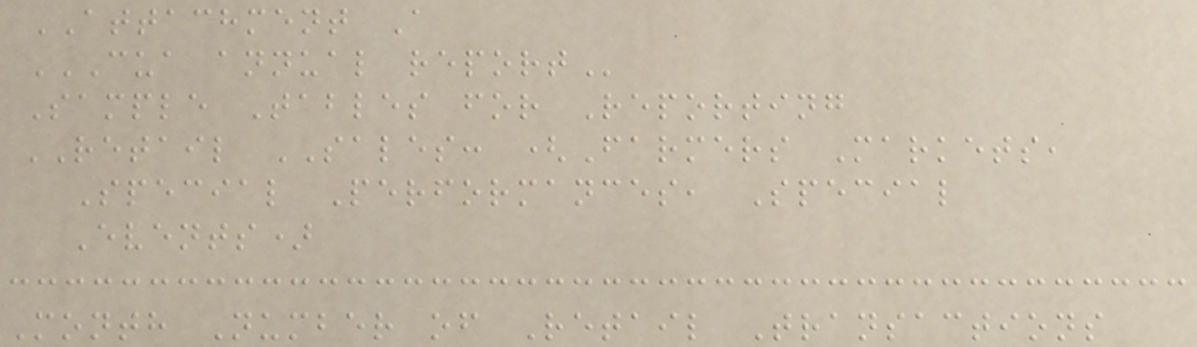ATTACHMENT A
CUA ANNUAL REPORT
Sample Tables for Reporting
RETAIL SALES: (Farmers Markets,
Special Performances, Special
Events)
Month Number of Retail Transactions
